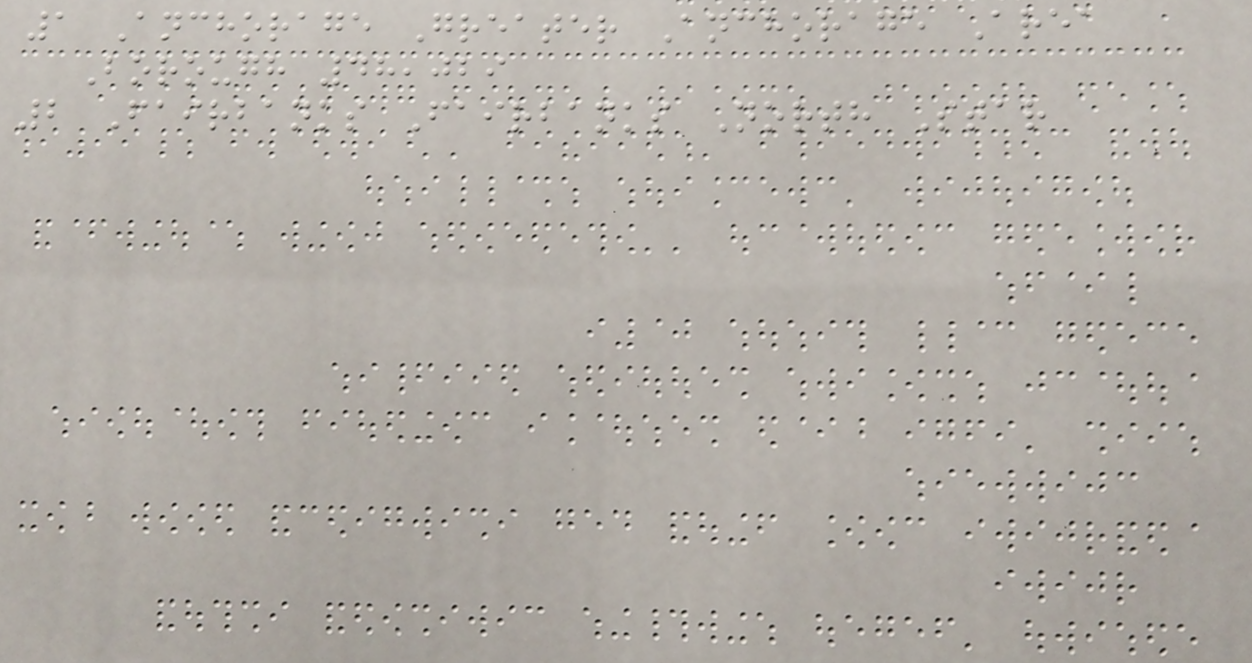1 Anchorage Greater Anchorage Area
Borough 48,029
2 Fairbanks Fairbanks North Star
